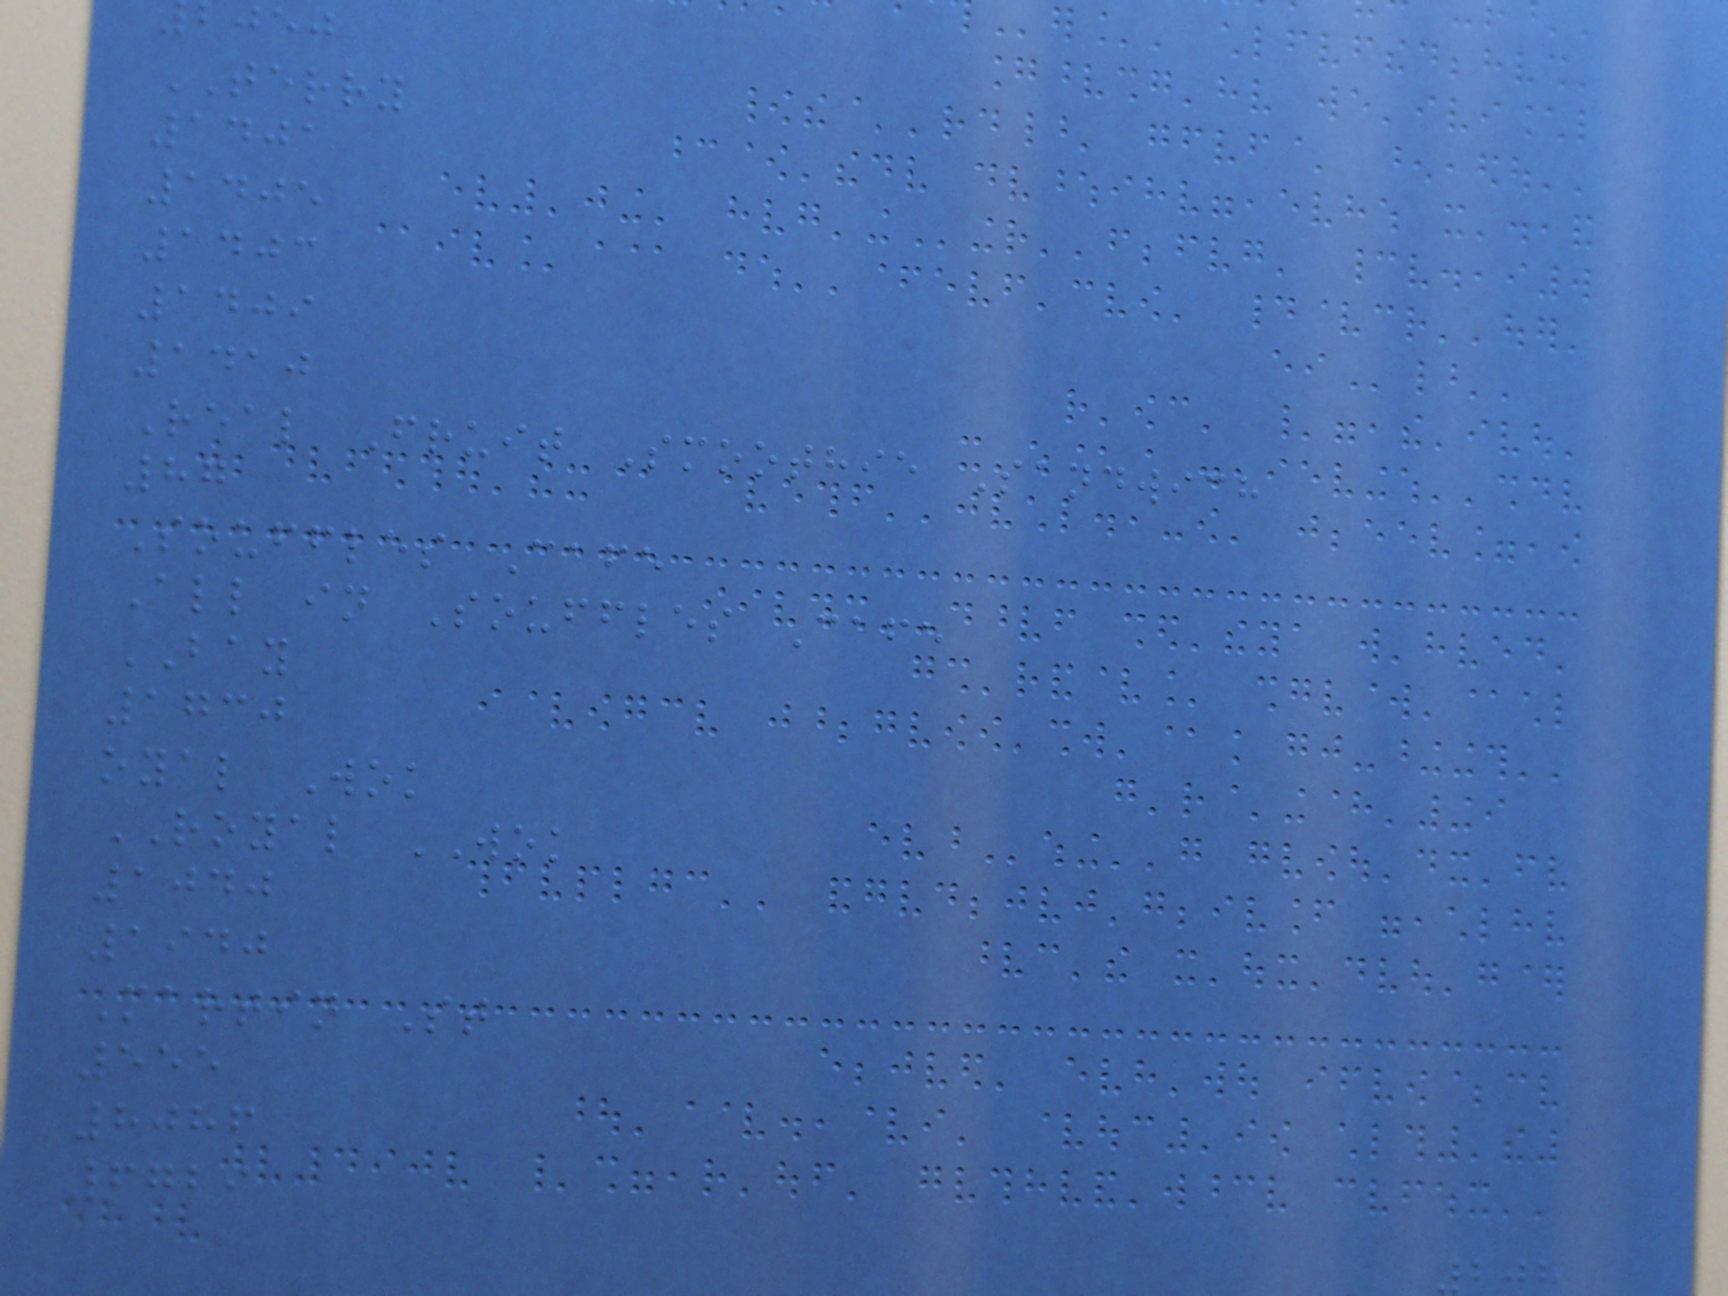TERRY
1401
1405
1403
1409
1410
Real Fruit Smoothie Sandwich
87
Souffles Cafe
All in Souffles Cafe
BAY
1730
oyal Wok
ROYAL WOK
1040
1940
Martin St
555
8086
6729
